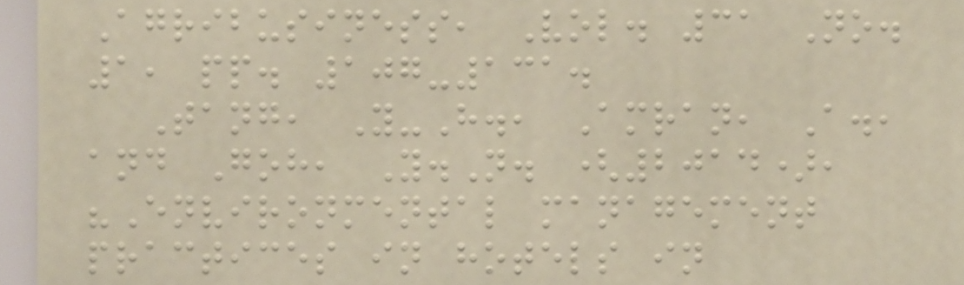Agribusiness, Vol. 31 No.
1, pp. 107-131.
Tang, Y-H., Amran, A.,
and Goh, Y.N. (2014),
"Environmental management
practices in hotels in
